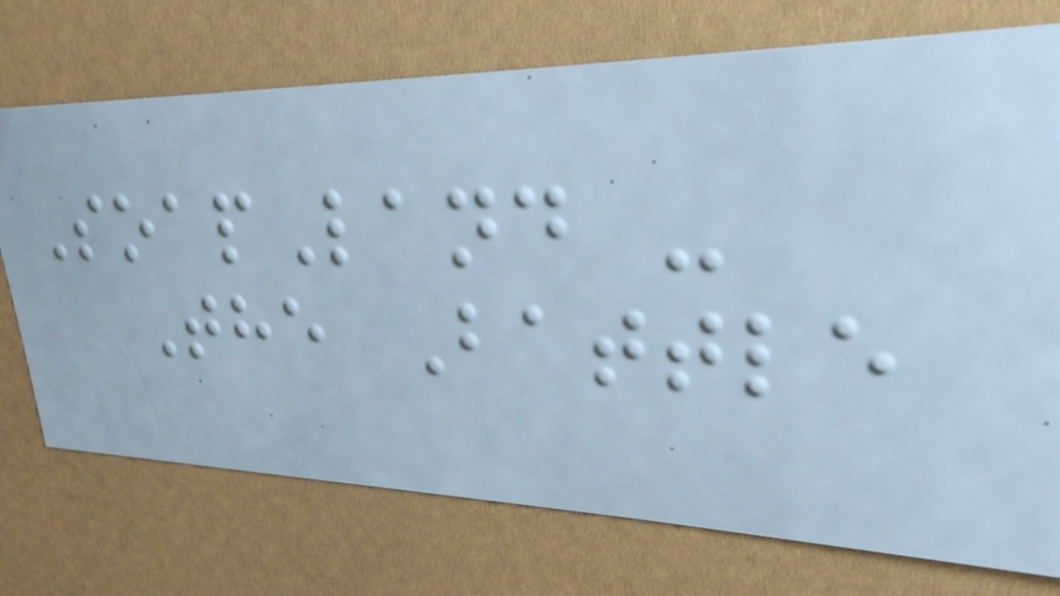SoapLand -
The Battle
